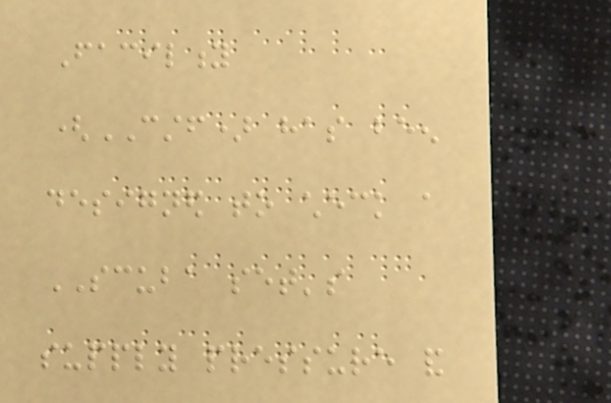Facility
(CSTF) has been
designed to check a
SCUBA set's
supply pressure and
